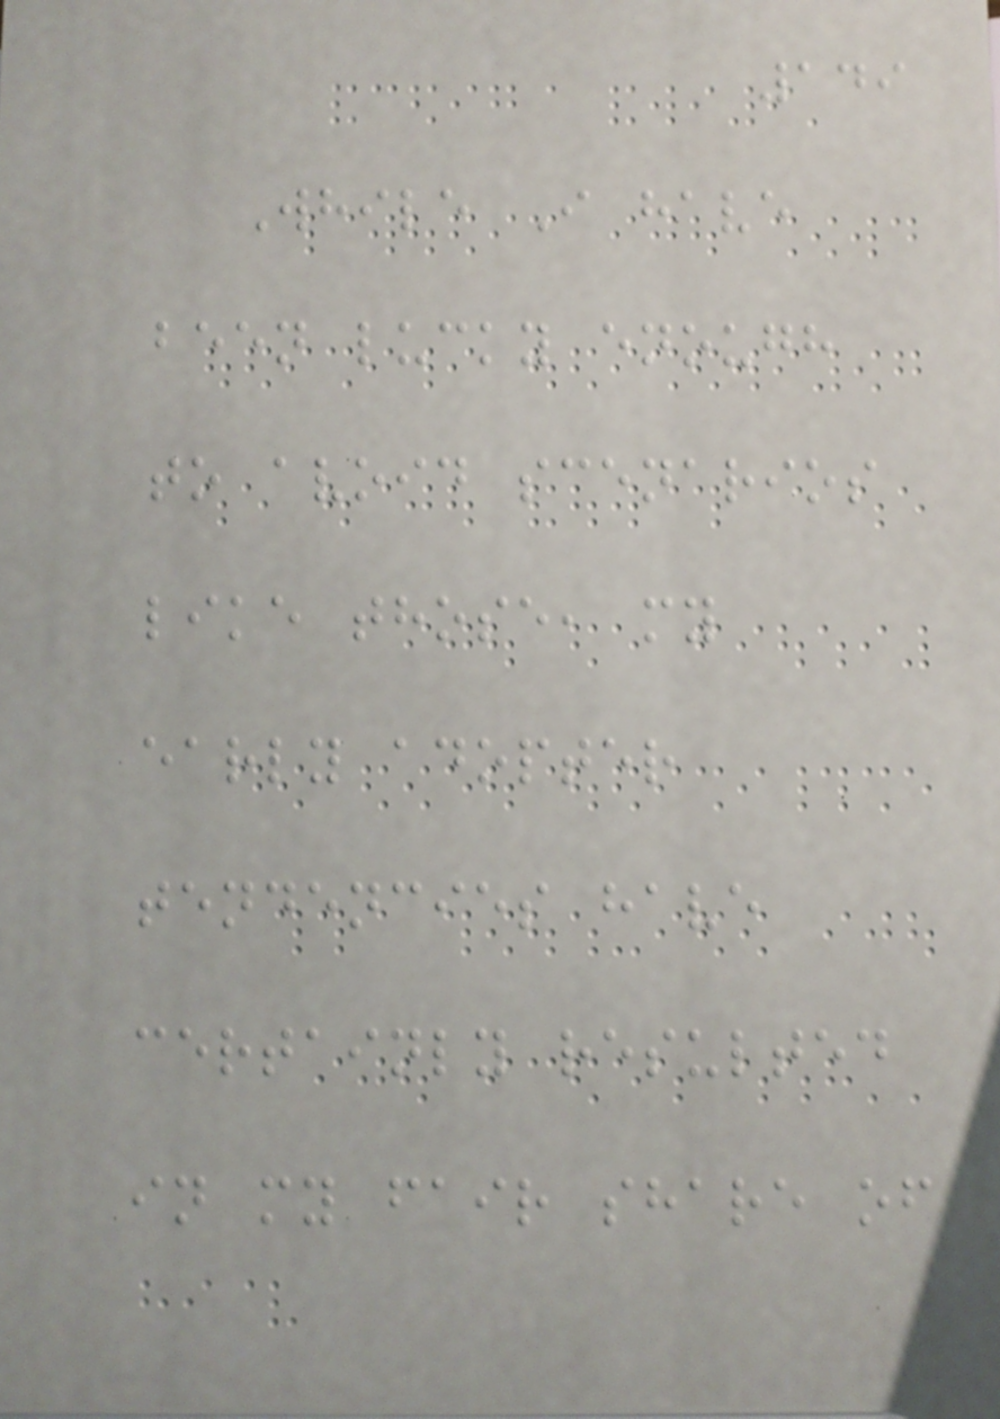149
While I have
been lucky enough
to avoid scenarios
like those, my
early adopter
tendencies have
certainly resulted
in my fair share of
